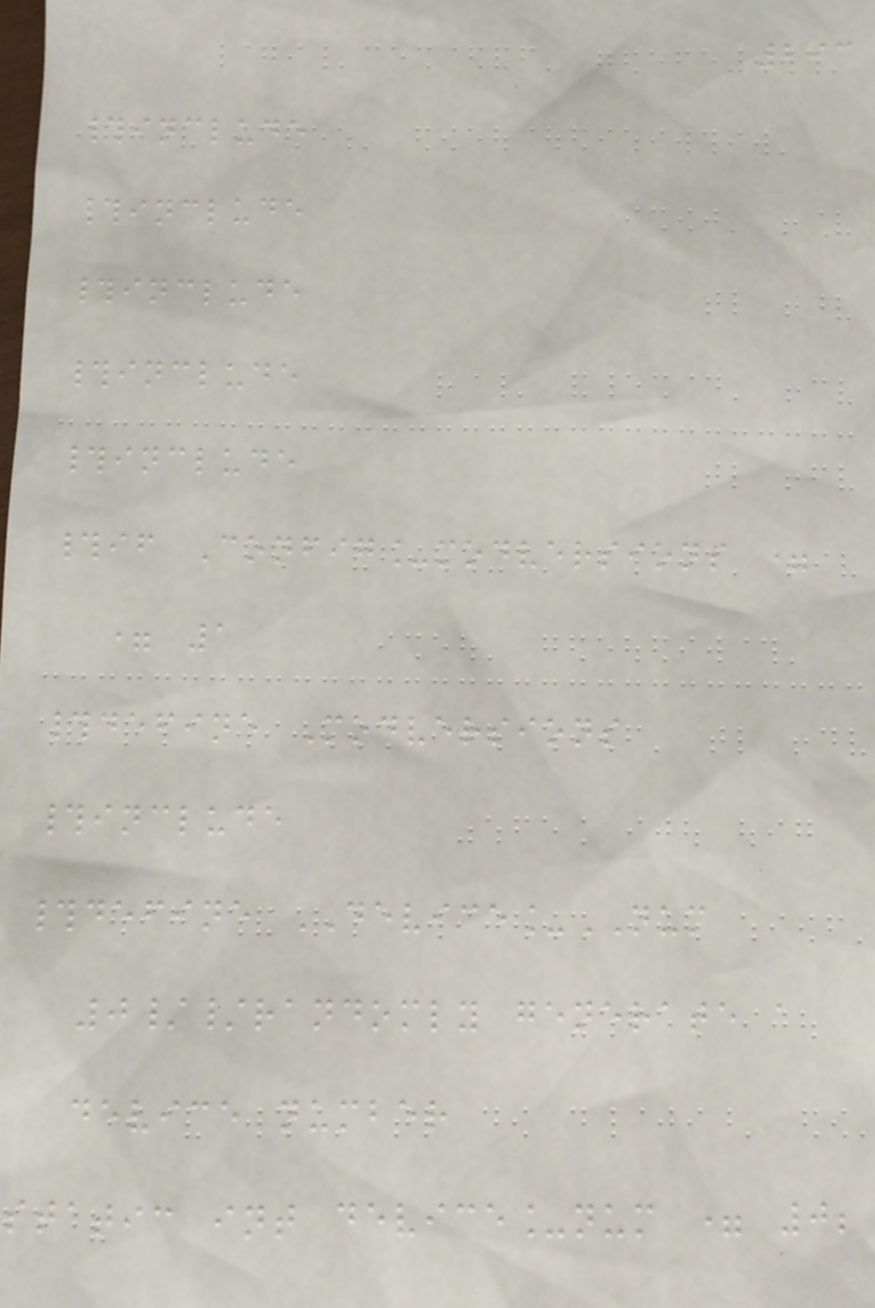293
#include
#include
#include
#include
#include
#if Config_modversions =
= 1
#define Modversions
#include
#define DEVICE_NUM
0//randomly generate a
device number
static int device_num = 0;
